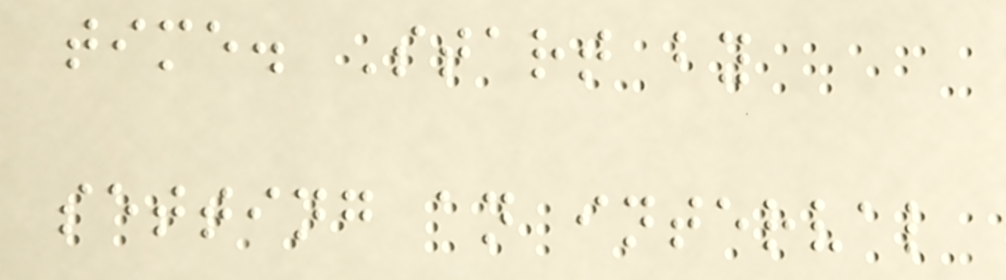time. Start by
setting an interval
